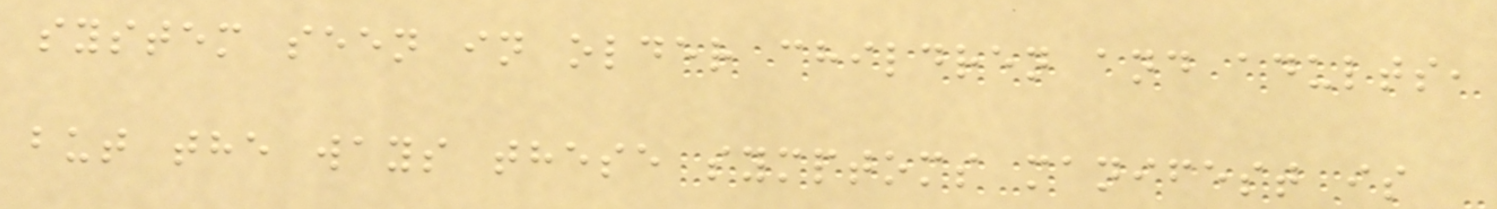system seen in older children and adults,
but the ways these symptoms manifest is
